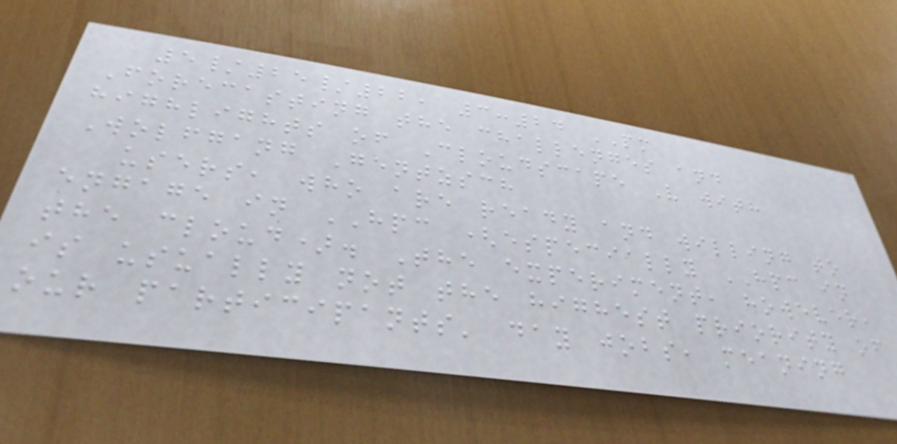5/25/22, 3:24 PM
Forecasting the challenges and
highlights of Cloudscape V with
Wolfgang Gentzsch
users, who are ready and willing to
engage in HPC (especially HPC in
the cloud). The experiment, however,
is usually not the highest priority of
our participants' day jobs, meaning
